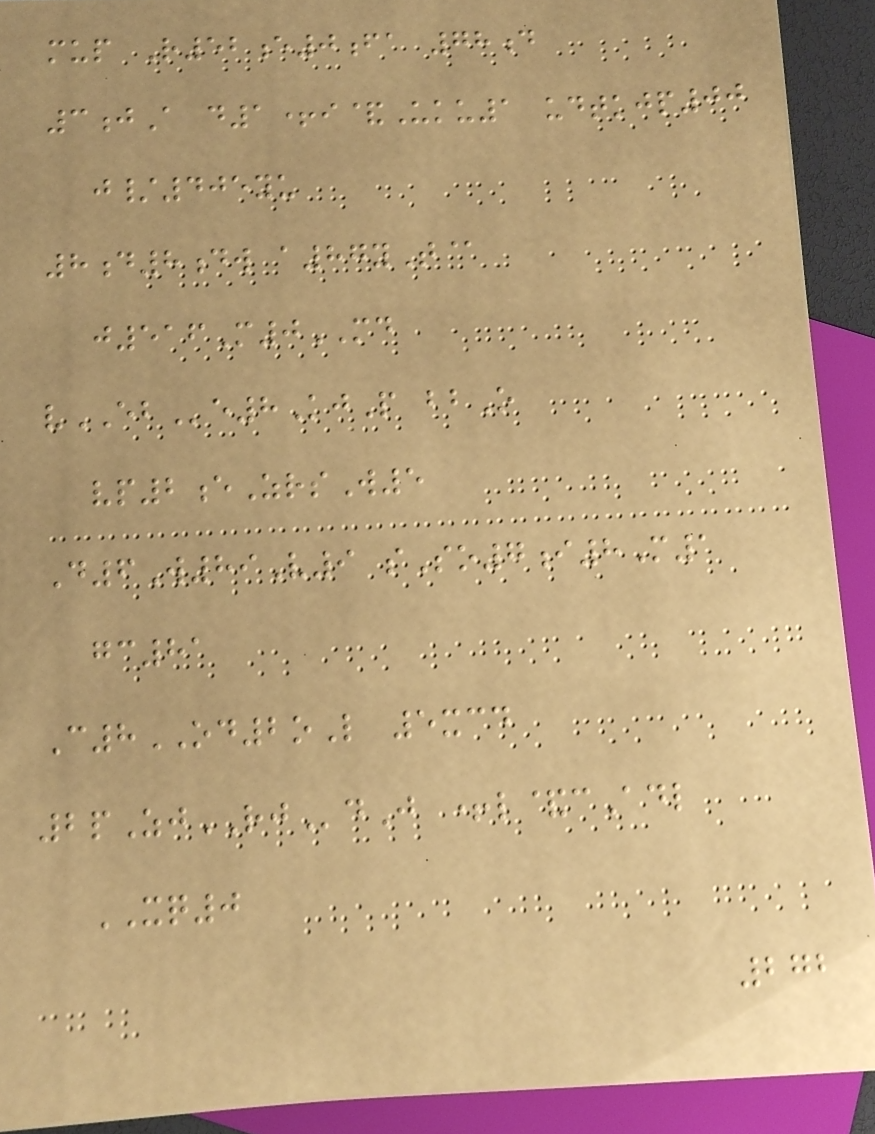mup R52e0fa 78d
3jA d1+i&Uku1 udtkjp00
j/405yu
8d8dw a87yT@
j516M0MD
vEBe8KjP bbO
vp2eZrsW5
D6W89V9 sSo7i8M1
gc81
C8OD2oL 5xcd
2pZjRJdJ +l&cAdl
XQ0
272
